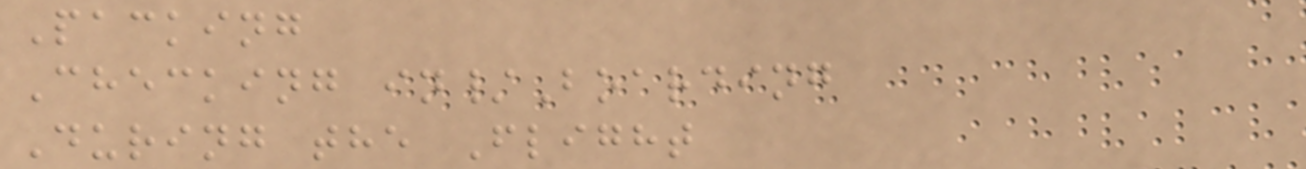Packing
Checking in/Boarding
During the Flight
